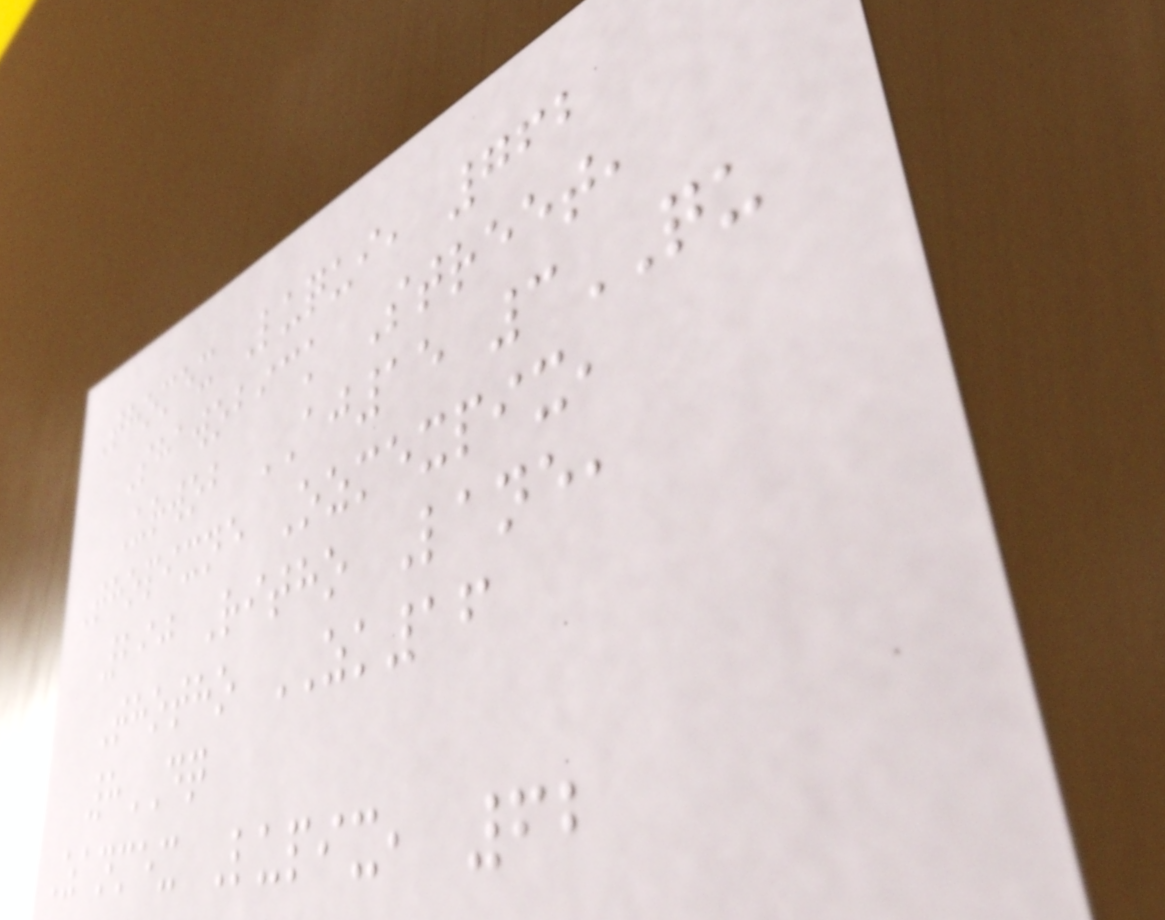Thomex Luqui, 762
Shawobick Street,
Urwob AJ15 3QU
Thopixne Ozmexpix,
290 Ritho Lane,
Thotho ZK16
8DQ
Zanmex Lupix, 62
